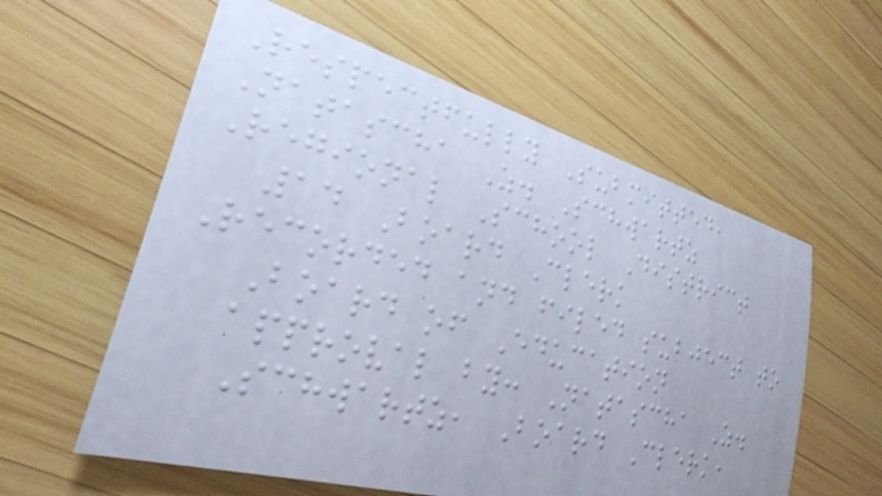Respectfully Submitted,
Natascha Z. Schwartz
Regional School District
14 Board Clerk
Recorded and filed subject to
Board of Education
approval by: Natascha Z.
Schwartz, Board Clerk,
